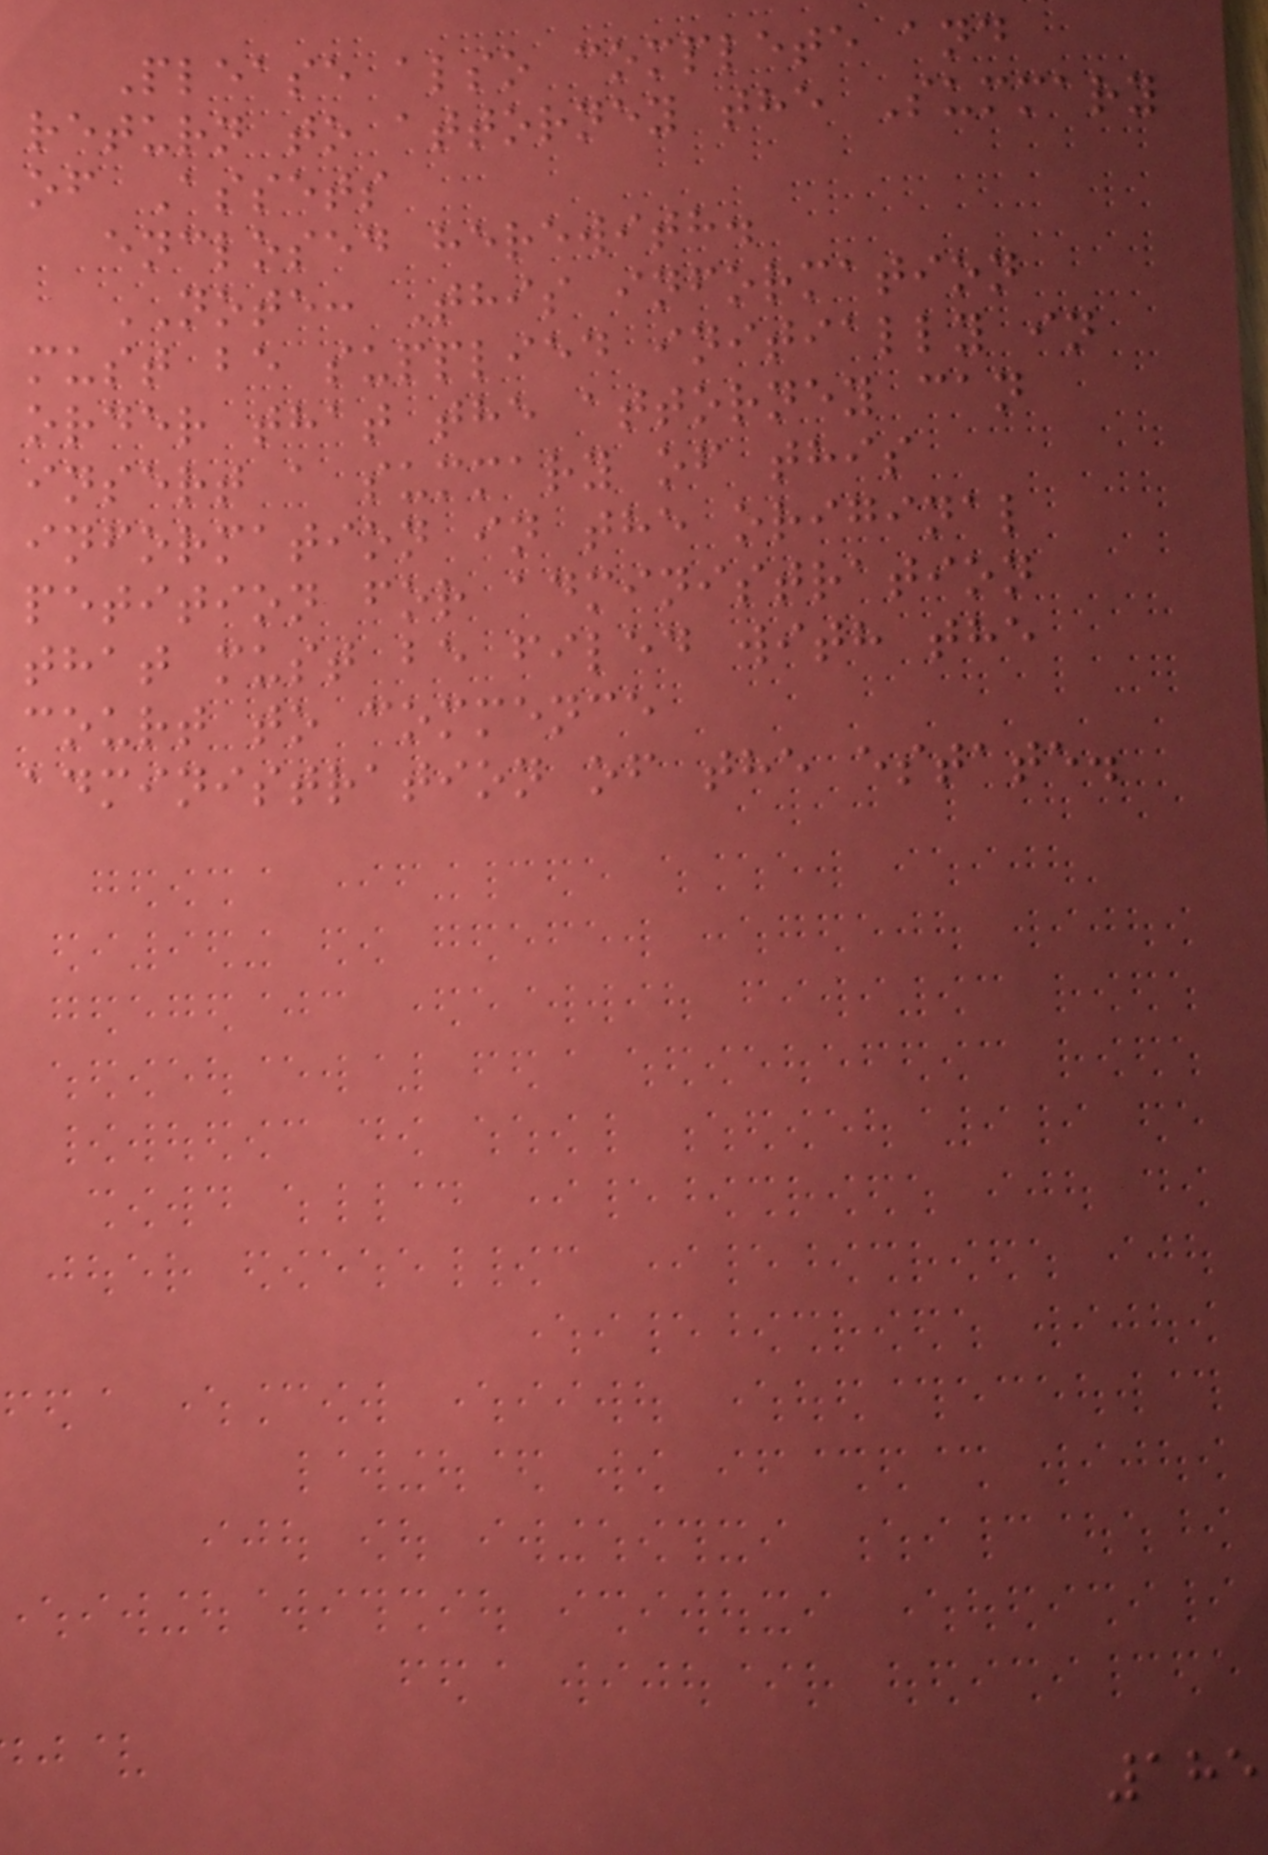Please also complete and
return to attorney the Summary
of Assets
enclosed herewith.
NOTE: This information
must be supplied initially in
order that the attorney can
insert a summary of this
information in the original
petition for administration
that must be filed with the
court to commence
administration of the estate.
185
